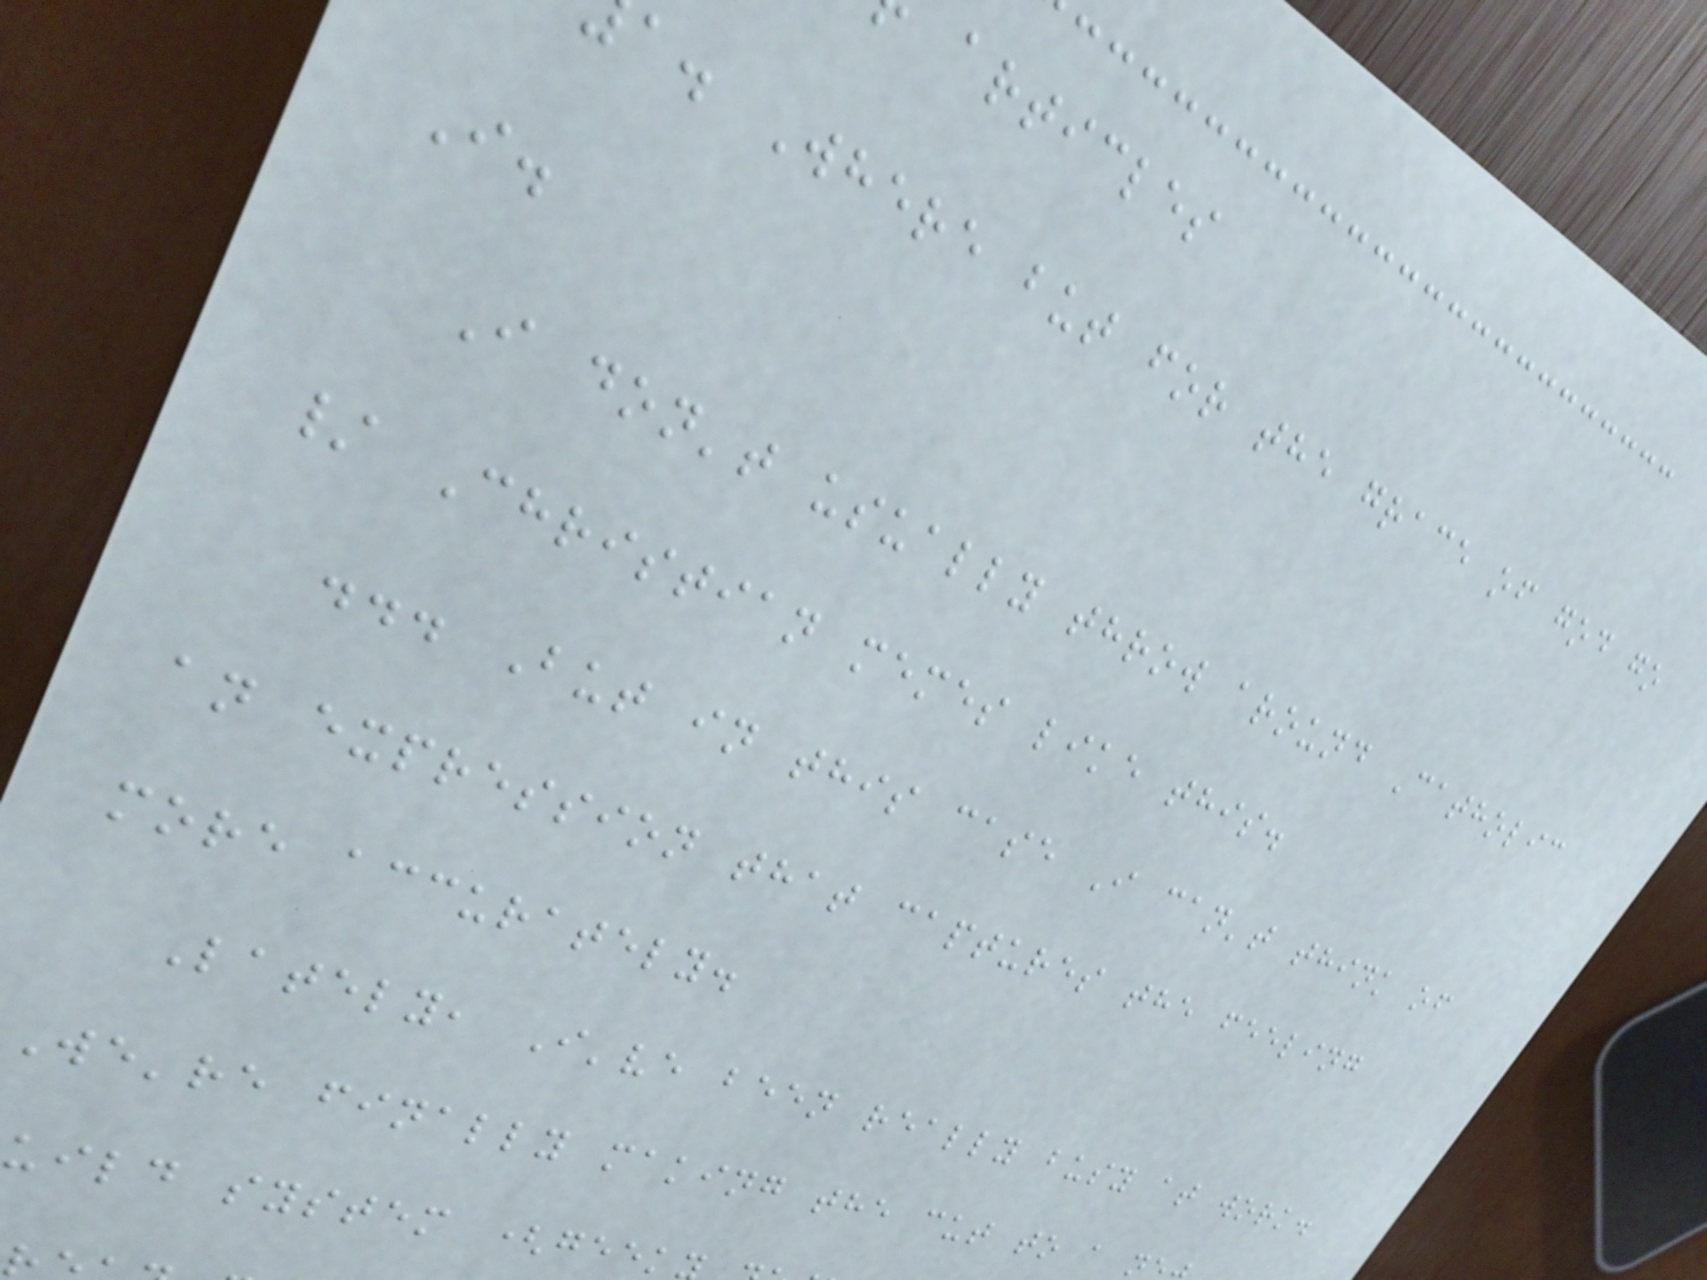articles
a. Where but for the grace of god go
I.
I don't usually throw around Catholic
/ Christian memes like this.
... But in this case I can't think of
an expression that captures the feeling
more accurately.
Lately, I've been really busy at work.
We're finally making the cut to a n
uild system (geek
